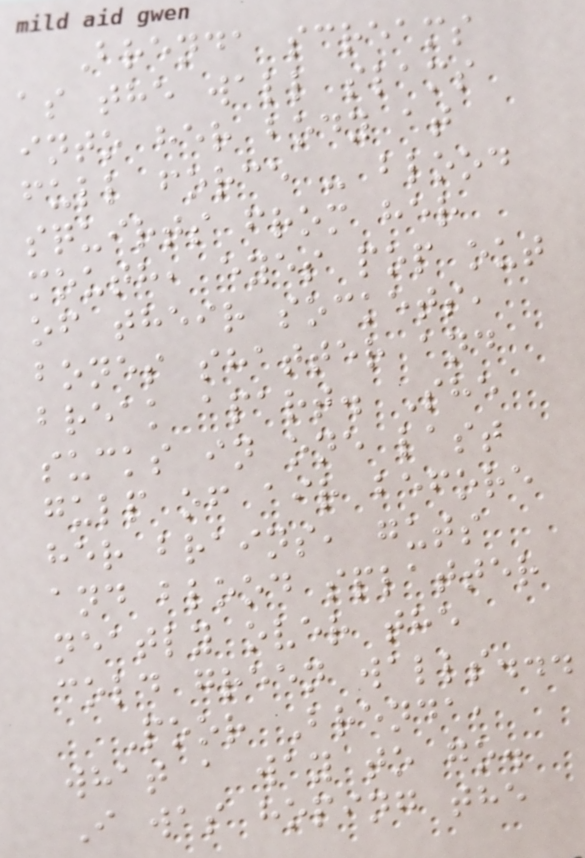Brenda screams
as the wall slams
into her body at
full force - blood
squirts from her
mouth, eyes pop out
of their sockets,
bones shatter and
break apart. She
sucks in one last
gulp of air before
her brains, guts
and blood splatter
neatly over the
cold green walls...
Poor Brenda,
what a way to go.
I was hoping the
